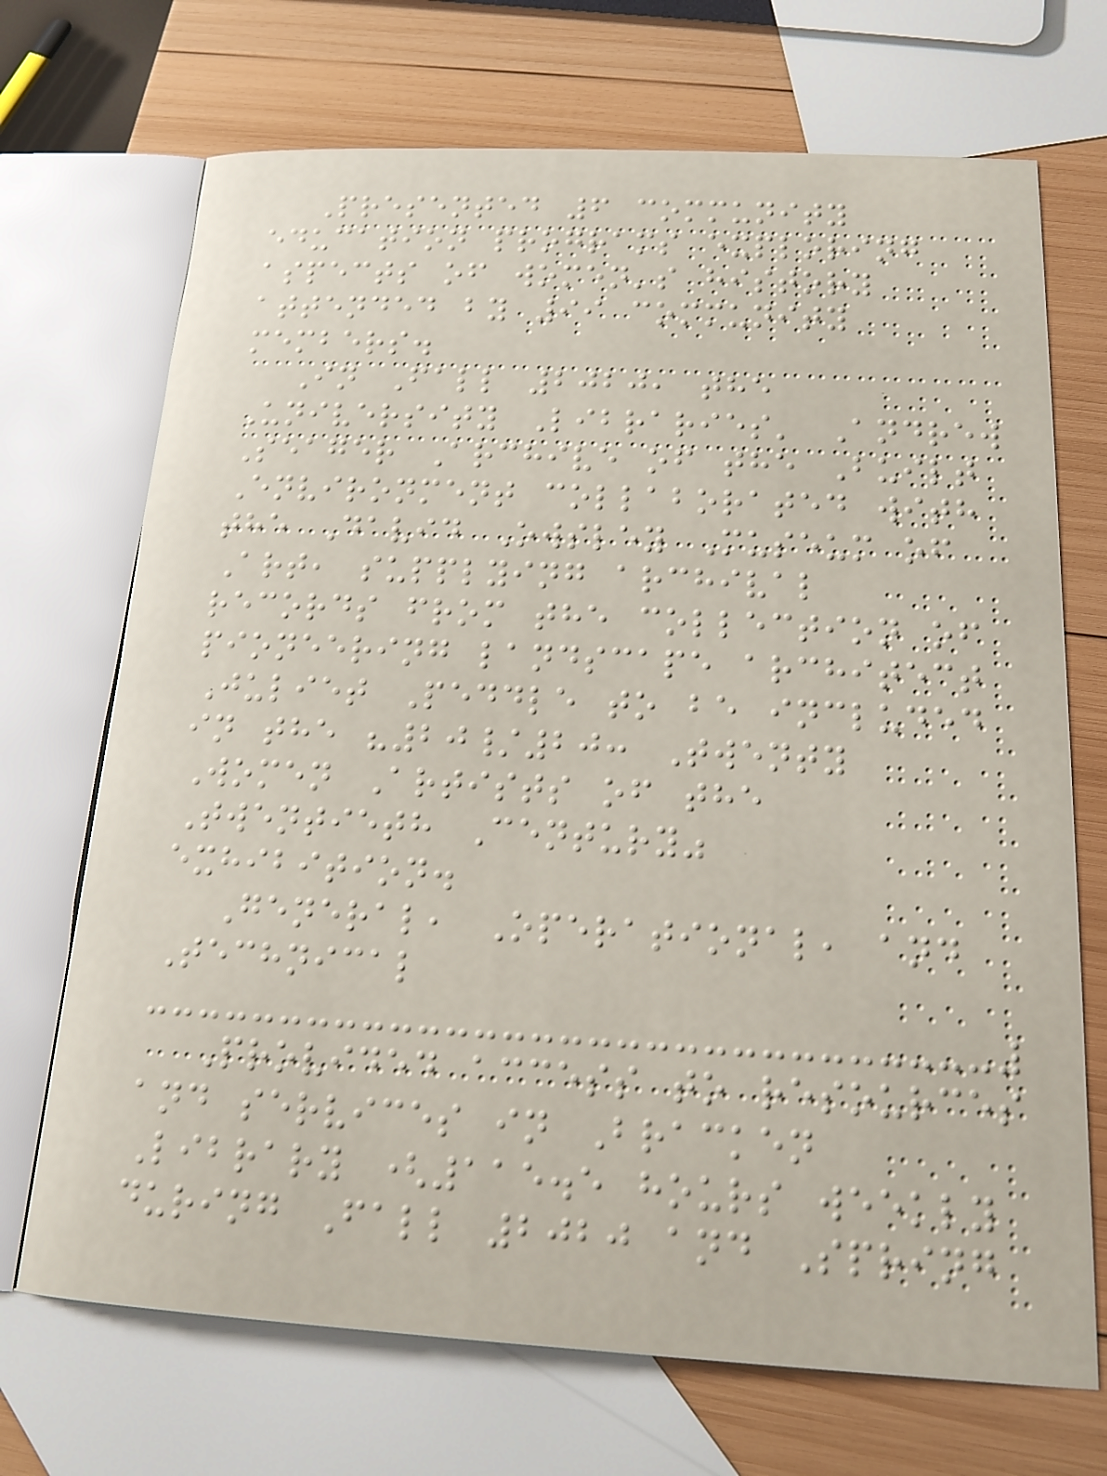Presented 6 community
education programs exploring
aspects of women's history
attended by 99 community
members.
In Fall 2020, the
University Libraries' Andrew
Seager Archive of the Built
Environment collaborated with
the David Owsley Museum of
Art, supplying archival
records from the collection of
pioneering landscape architect
Juliet Peddle to be included
in the "20/20: Twenty
Women Artists of the
Twentieth Century"
exhibition.
General, Operational, and
Technical
Provided access to resources
and services in Bracken
Library (115.5 hours weekly
during Fall 2020 and Spring
